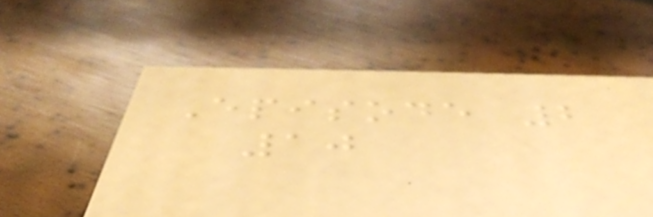Episode 2
10
